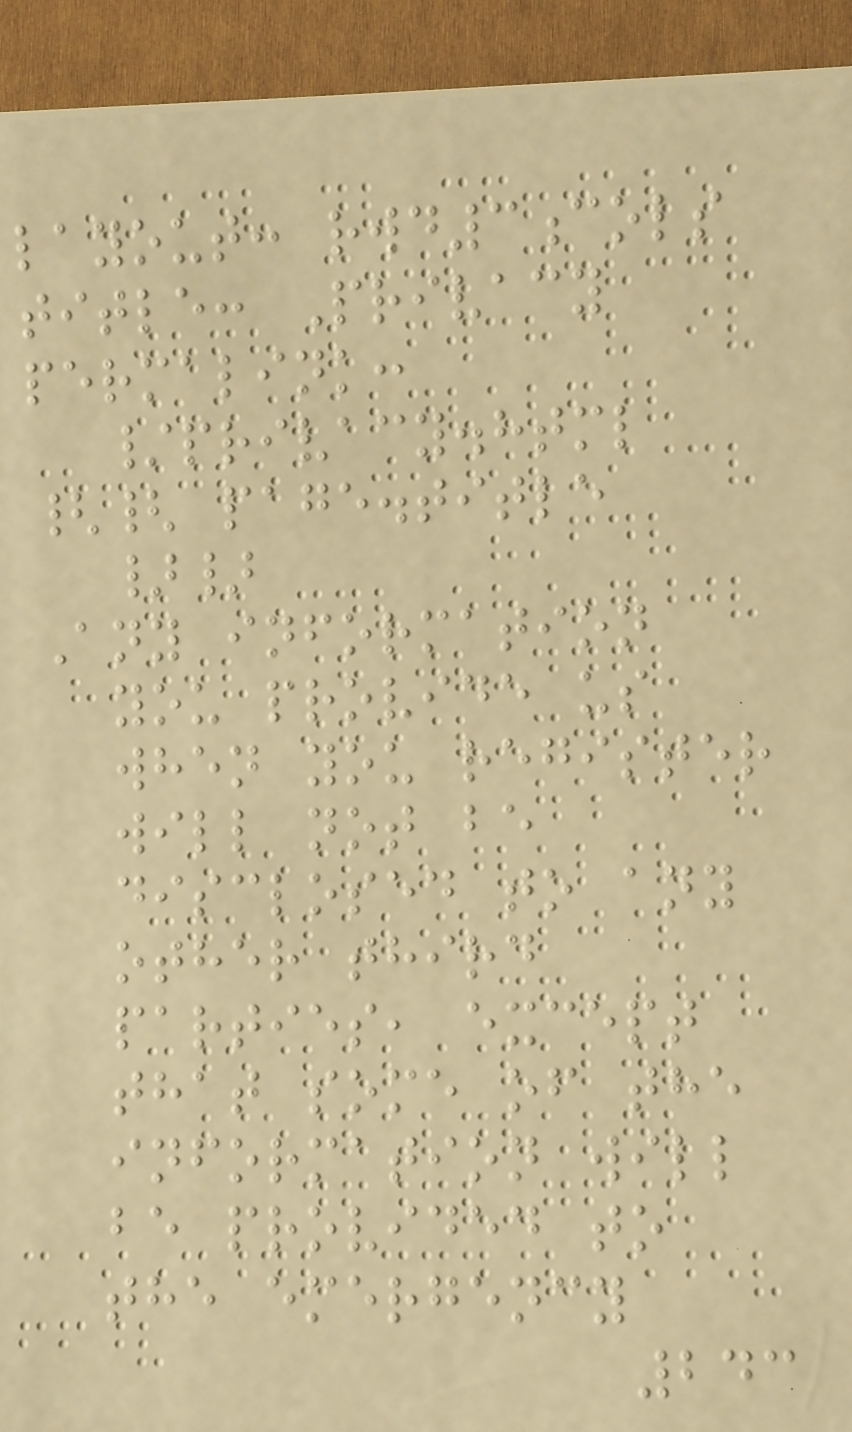layout: rwd3cols
title: Privacy
permalink:
/privacy.html
{{ page.title
}}
Any information
you provide us
when you register
will not be
disclosed to any
other third
parties, except
that some of the
information will
be provided to
the emergency
243
